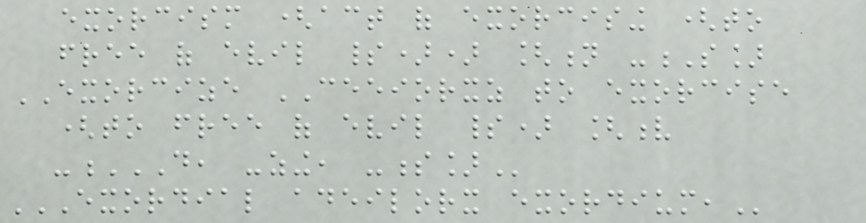exorcism (act of exorcising (to
free of evil spirit)) [n -S]
EXORCIZE CEEIORXZ to exorcise
(to free of evil spirit) [v
-D, -ZING, -S]
EXORDIAL ADEILORX EXORDIUM,
